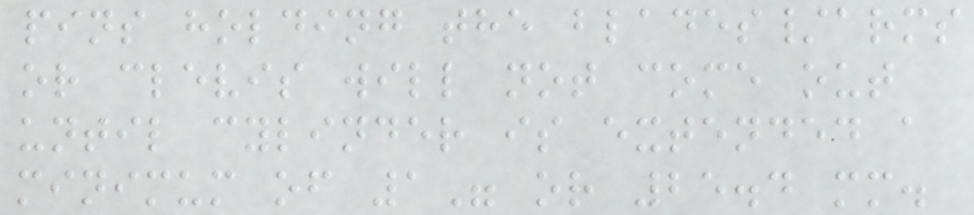pins holding the blades/arms
or clevis will not come out
until cylinder is extended a
minimum of 1" or 25.4 mm.
